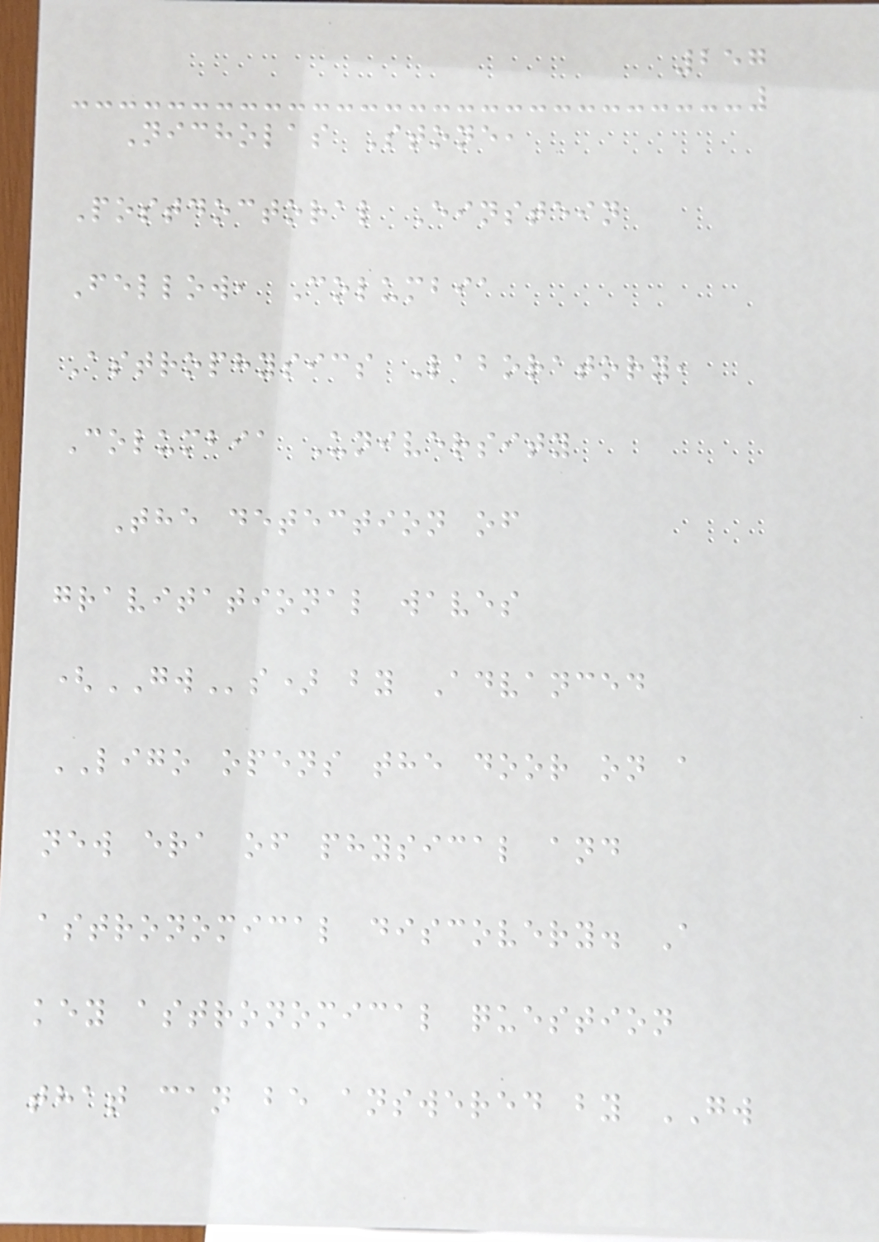257
Nicholas Stone,
Postdoctoral Einstein
Fellow, Columbia
Astrophysics Laboratory,
Columbia University
The detection of
gravitational waves
(GWs) by Advanced
LIGO opens the door on a
new era of physical and
astronomical discovery. A
key astronomical question
that can be answered by GW
